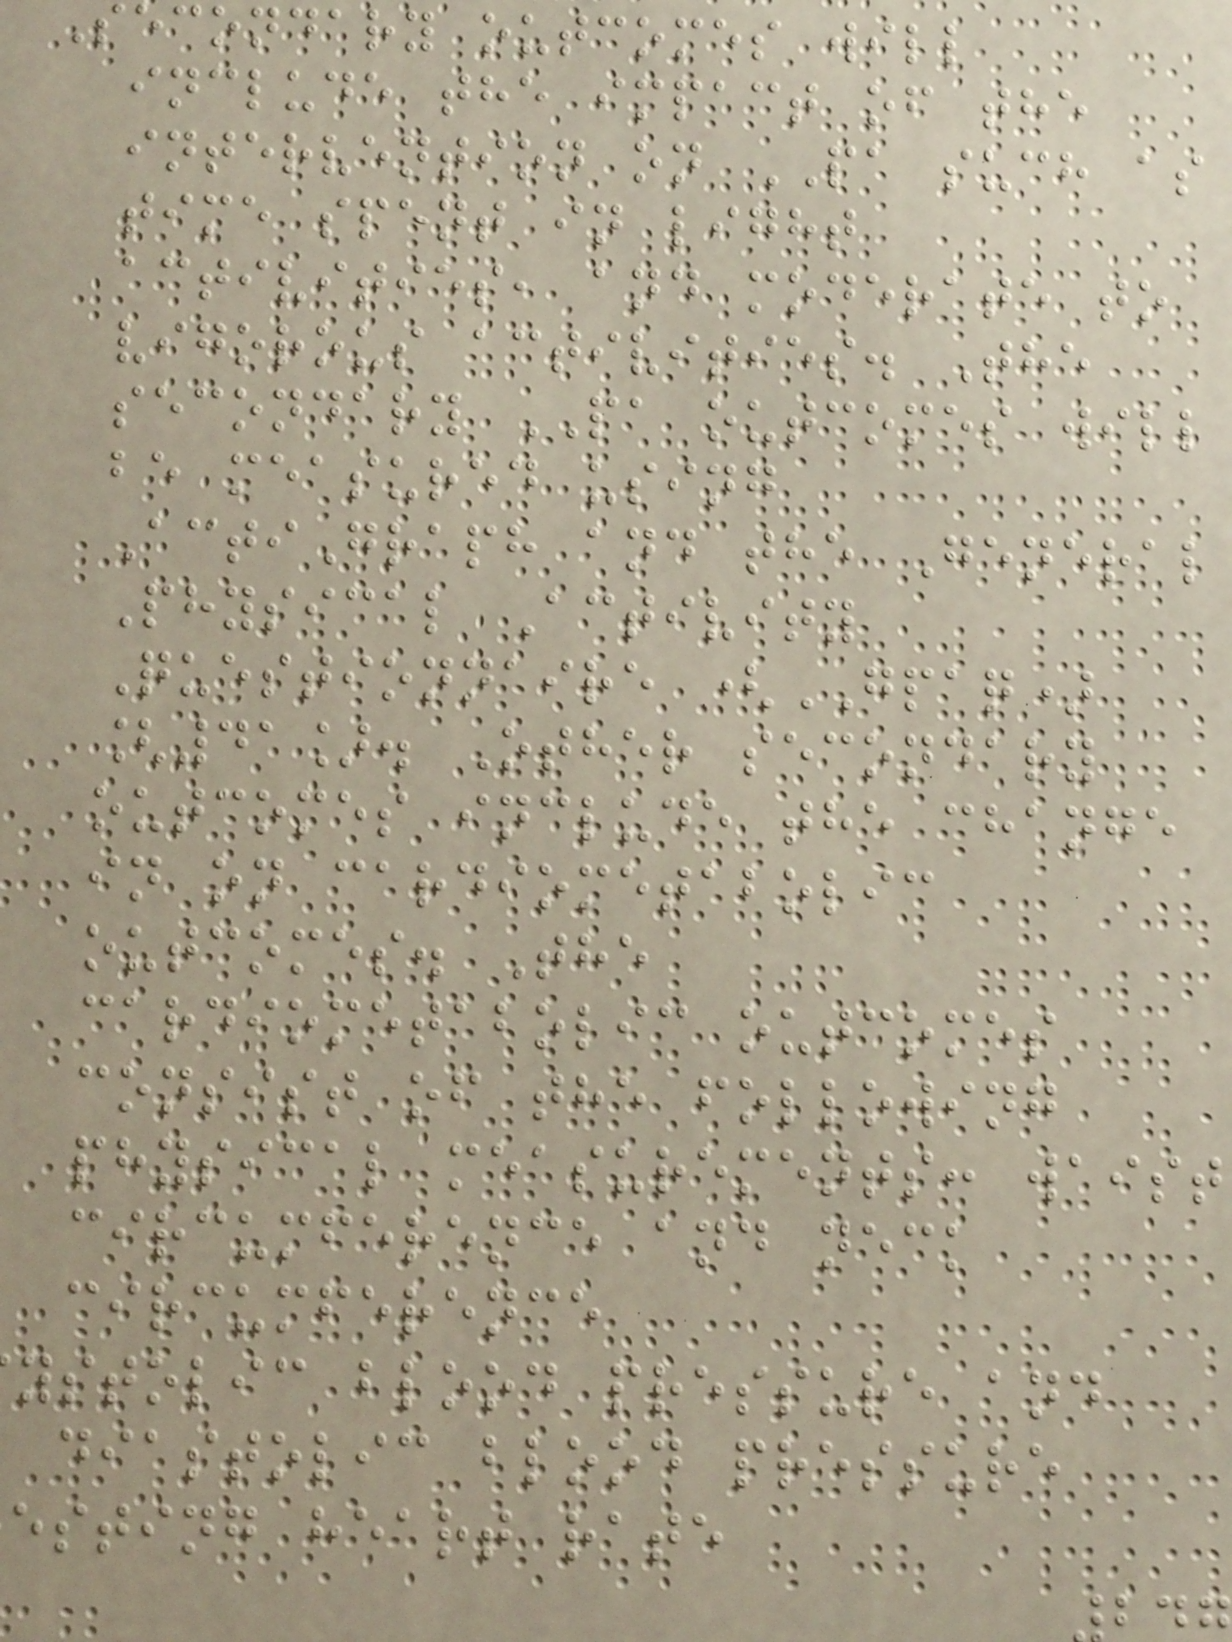secondary outcomes will
include the impact of the
intervention on PA such as
time spent in light
activities, and moderate to
vigorous activities. The
secondary PA outcomes will
be measured using
ActiGraph and the General
Physical Activity
Questionnaire (GPAQ)
[41]. Other secondary
outcomes include the change
in on cardiometabolic
outcomes. The
cardiometabolic outcomes
consist of the following
physical measurements: waist
circumference and neck
circumference
ystolic blood pressure and
diastolic blood pressure
esting heart rate
